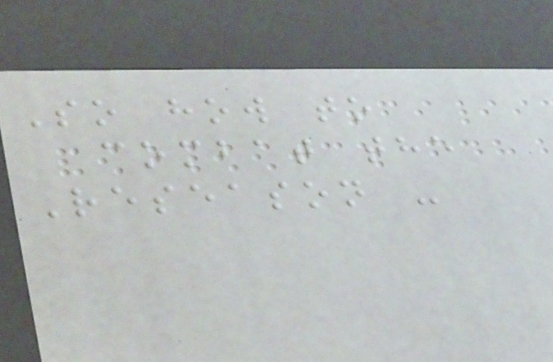So how to
combat the
Reseason -
